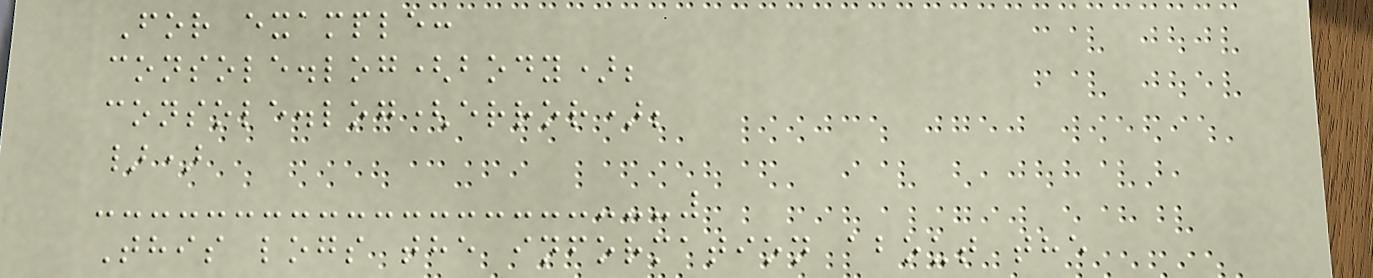For example:
console.log(body);
console.log(error);
})
This logs the information about the
